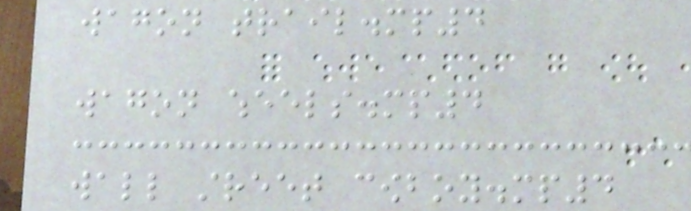wagon trail.mp4
wagon wheels.mp4
wall street cowboy.mp4
